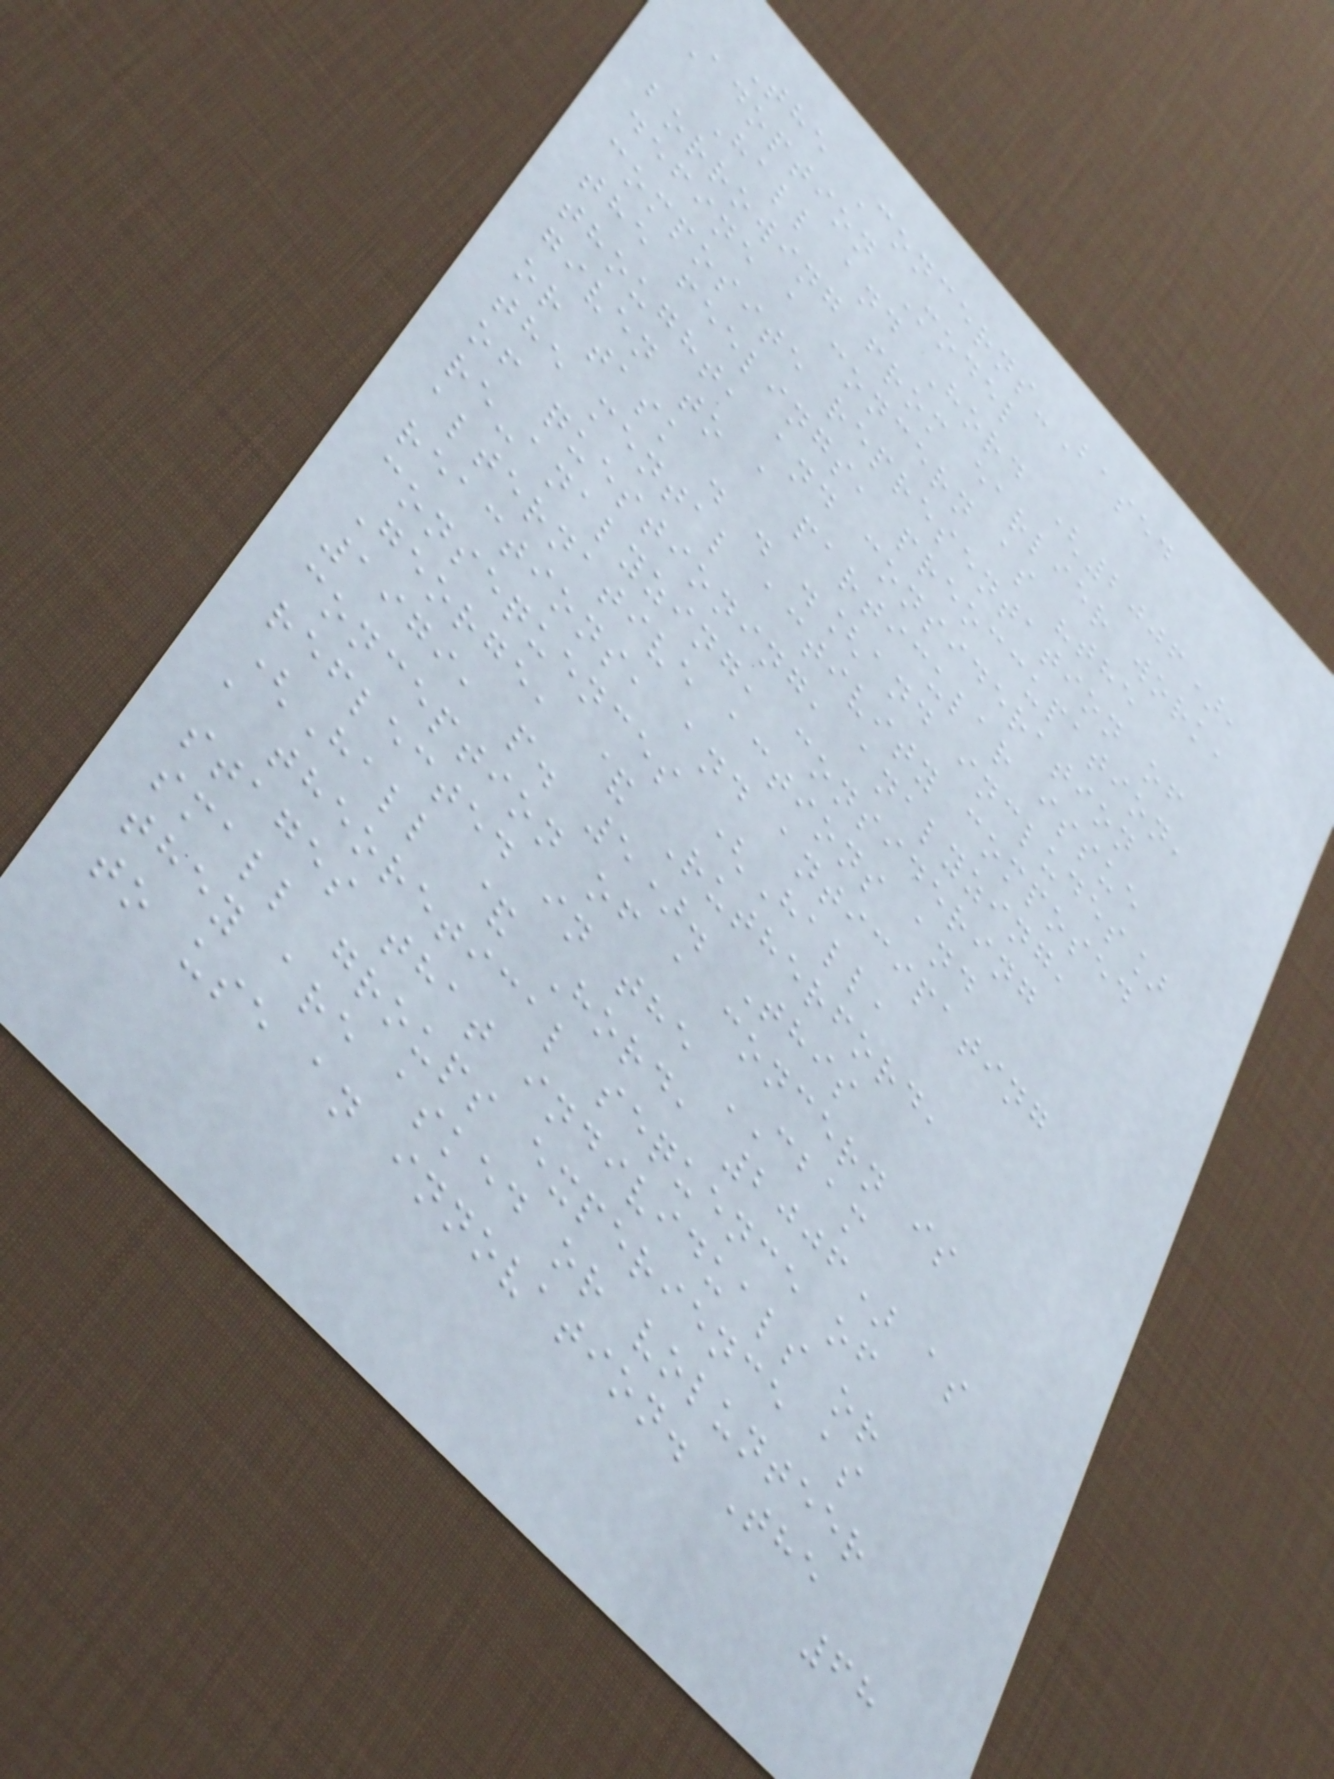The Concerns-Based
Adoption Model
Hall and Hord (2006),
borrowing from earlier work,
define a concern as "the
composite representation of
the feelings, preoccupation,
thought, and consideration
given to a particular issue
or task . . .[and includes]
the mental activity composed
of questioning, analyzing,
re-analyzing, considering
alternative actions and
reactions, and anticipating
consequences (Hall,
George, & Rutherford,
1979, p. 5). This
conception of a concern is
reflected in the CBAM
(Hall & Hord, 2006) as
a theoretical sequence of
stages that individuals or
small groups experience as
they are asked or volunteer
to use an innovation. The
68
